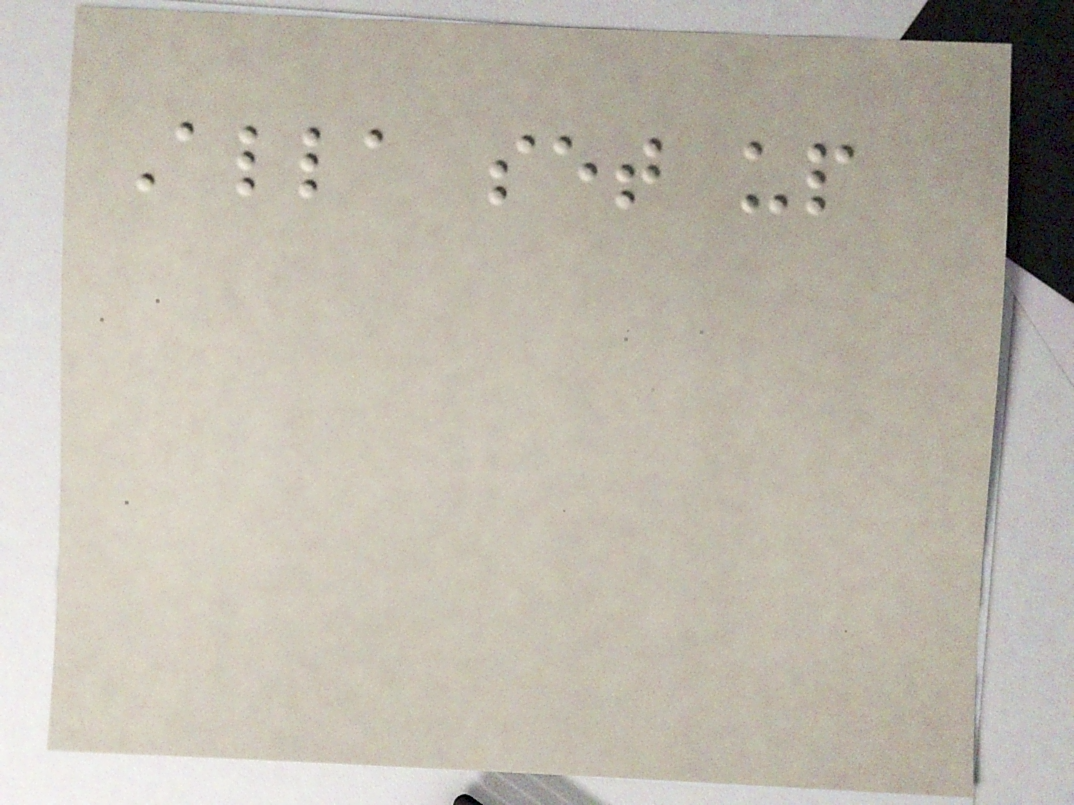Alla set up
